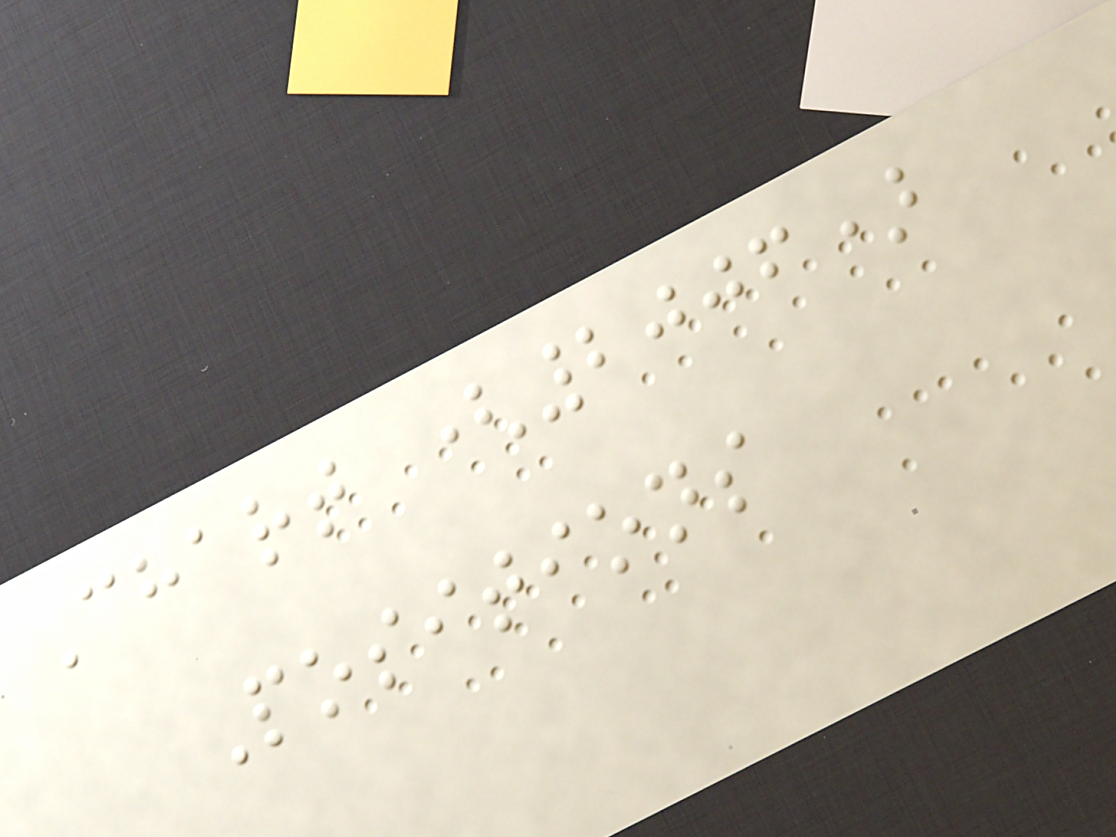Chart (2006)
Positions
